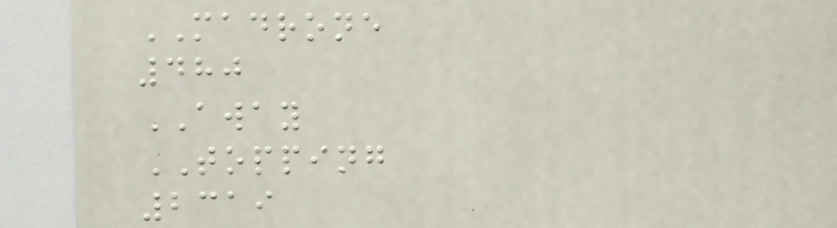MADRONE
480
AWAY
TOPPING
2319
